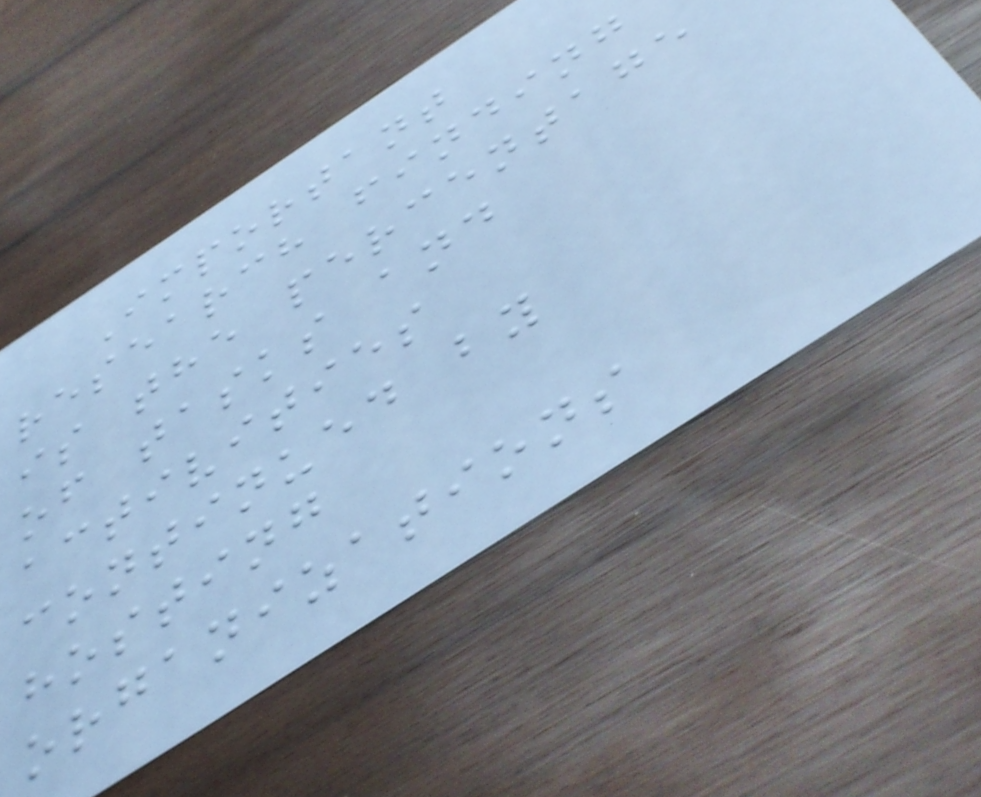Important
research finding
is the percentage
of tasks and
activities
continued by
hosting
organizations
